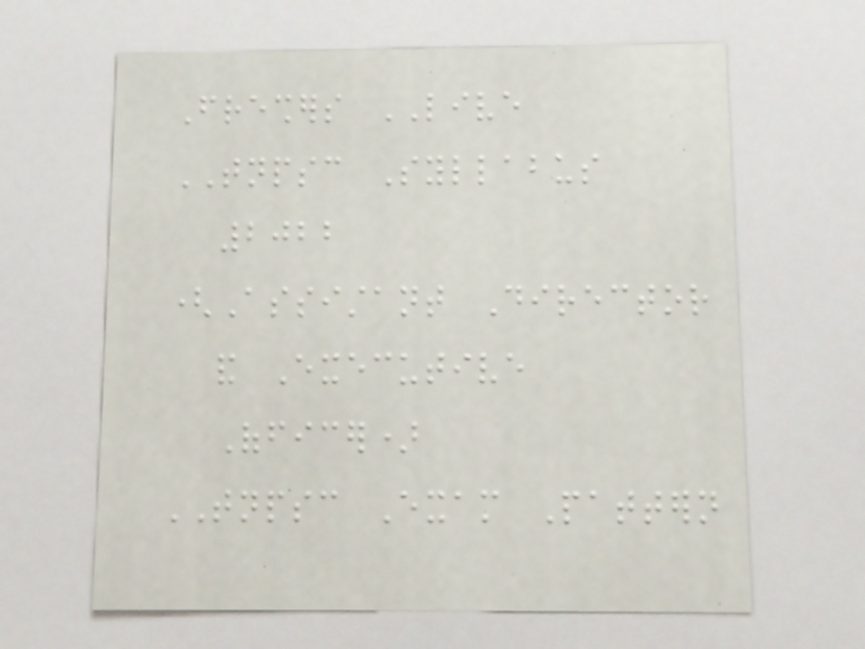Freshers LIVE
TNPSC Syllabus
2022
(Assistant Director
and Executive
Officer)
TNPSC Exam Pattern
